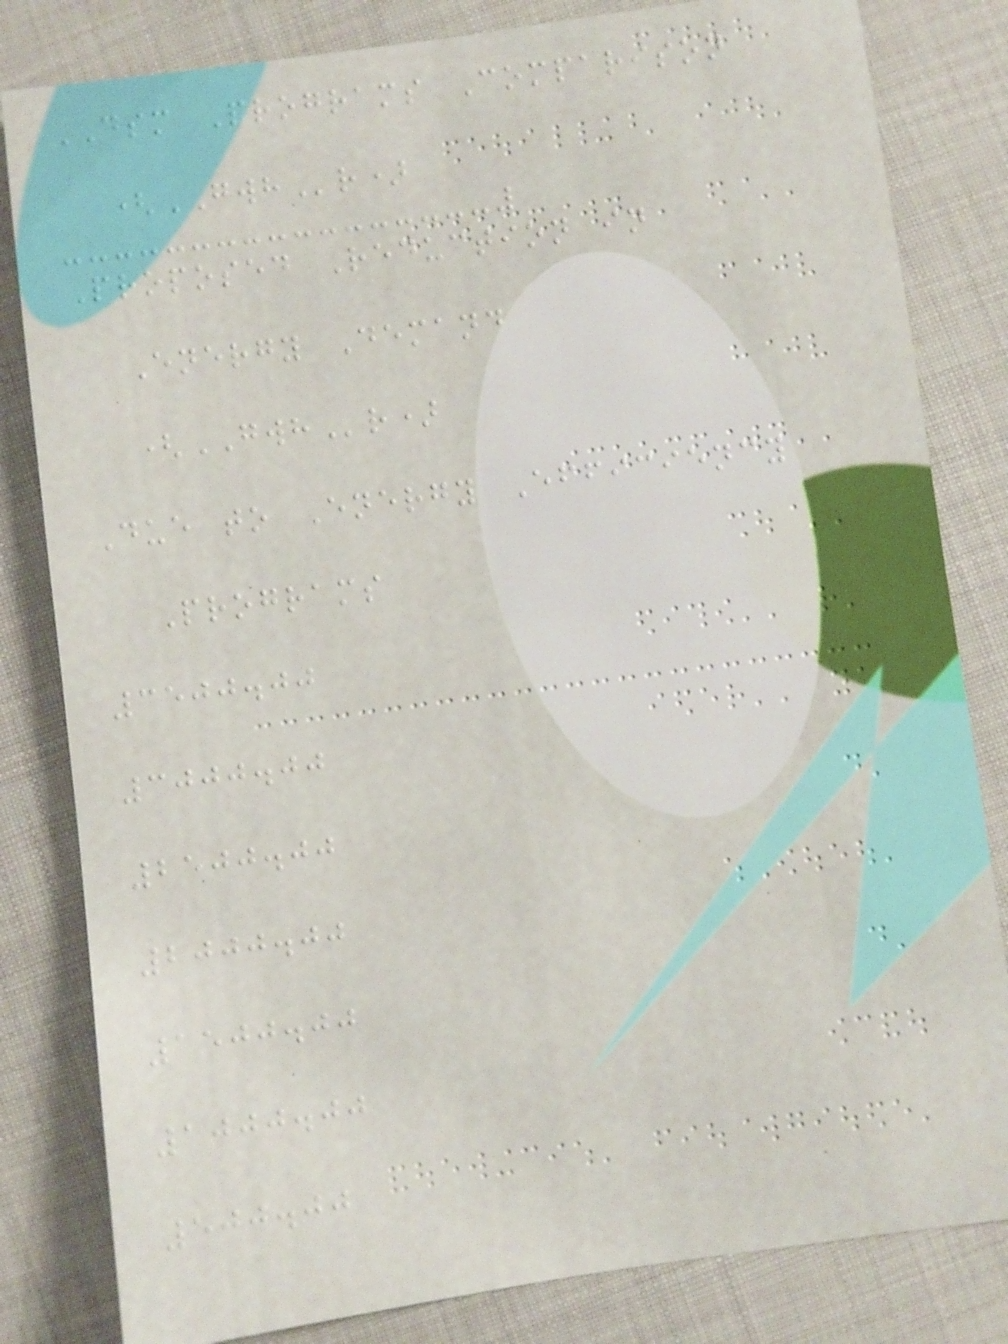DSM Programs Comparison
(GWHr)
Proposed Reduction in
Energy Demand
(GWHr)
Due to Energy Efficiency
Programs
3500.00
3000.00
2500.00
2000.00
1500.00
1000.00
500.00
